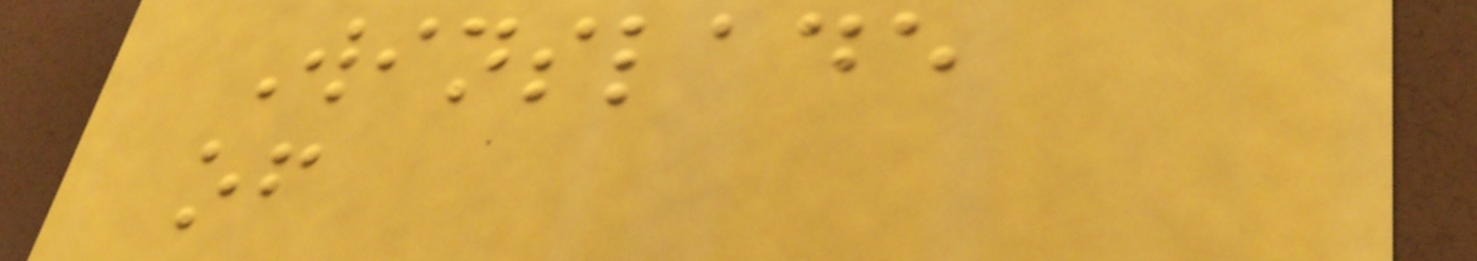Winslade
of
